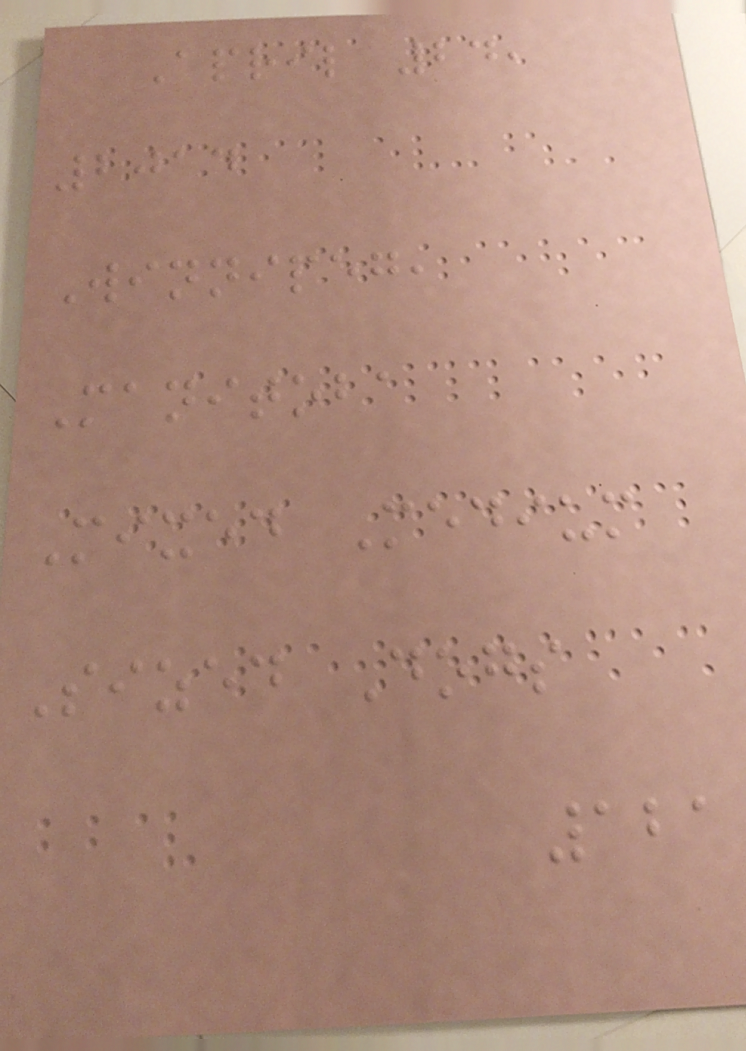April 24,
2014
Winnipeg,
Manitoba
Mixed Medium
Sized Dogs
121
